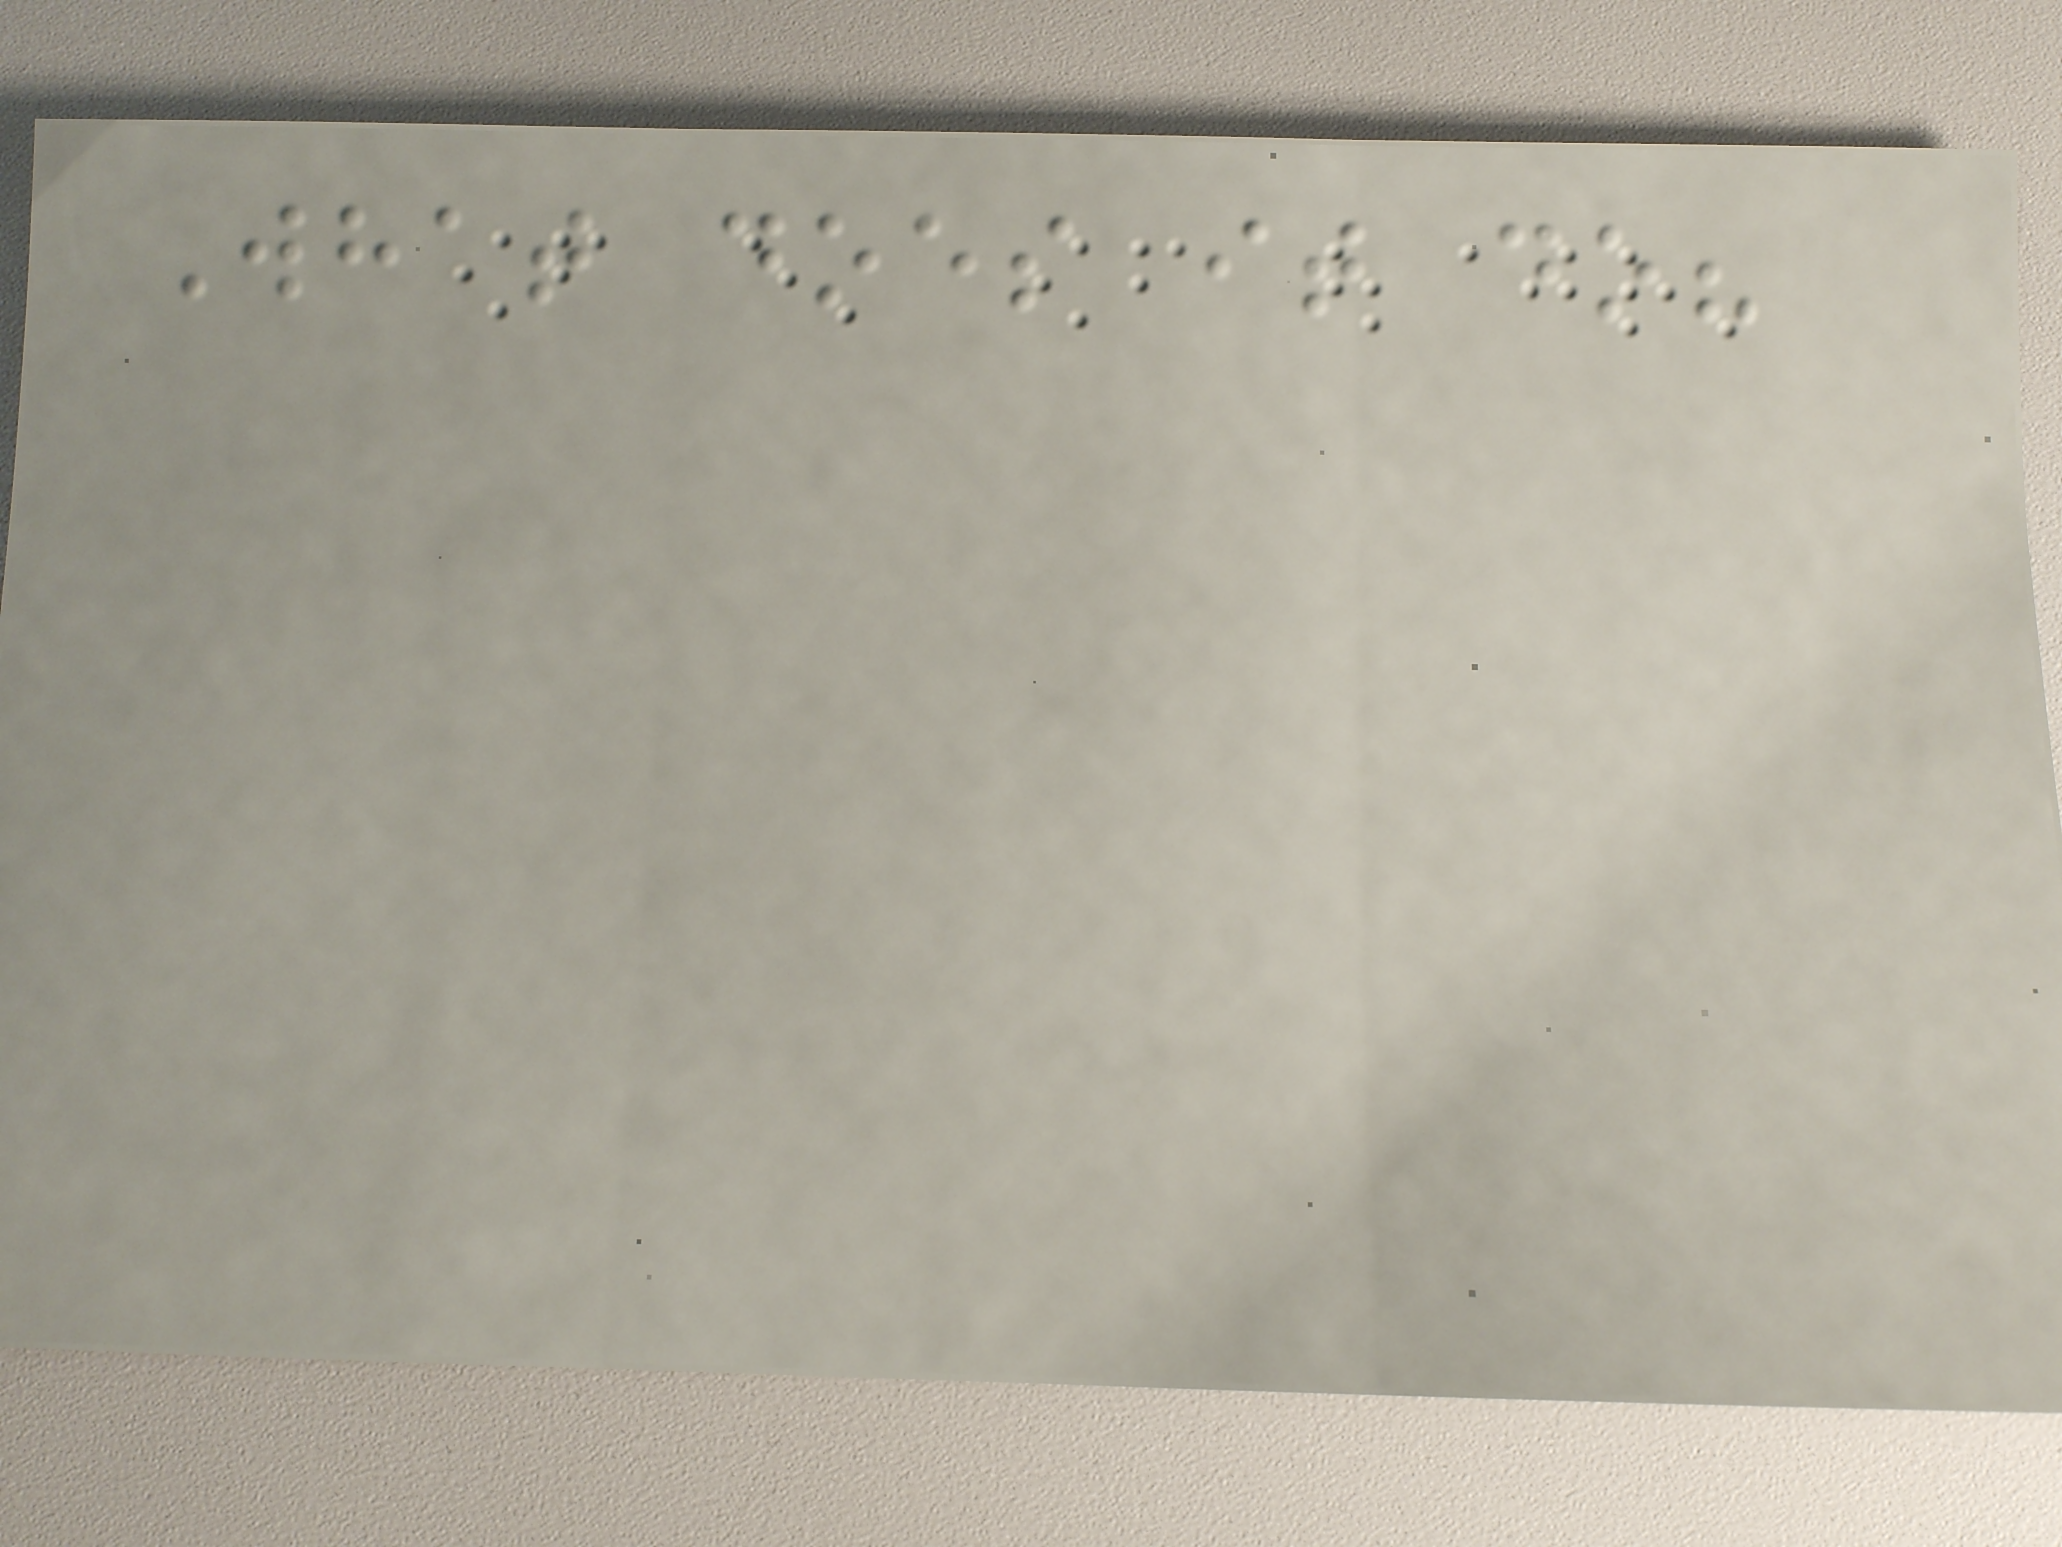What does it do?
